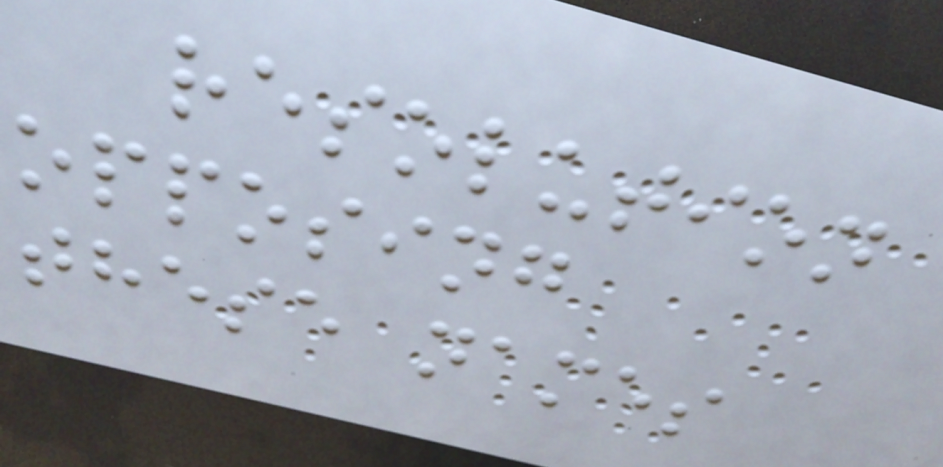resolution
opposing
these names
